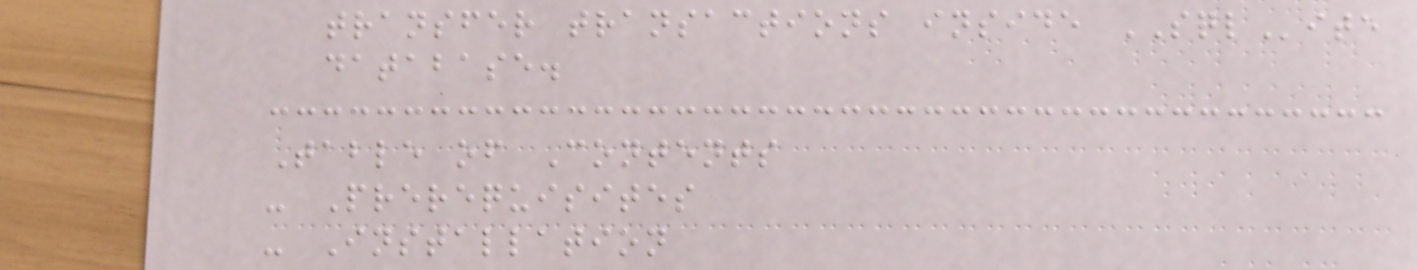transfer transactions inside SQLite
database.
Table of Contents
- Prerequisites
- Installation
